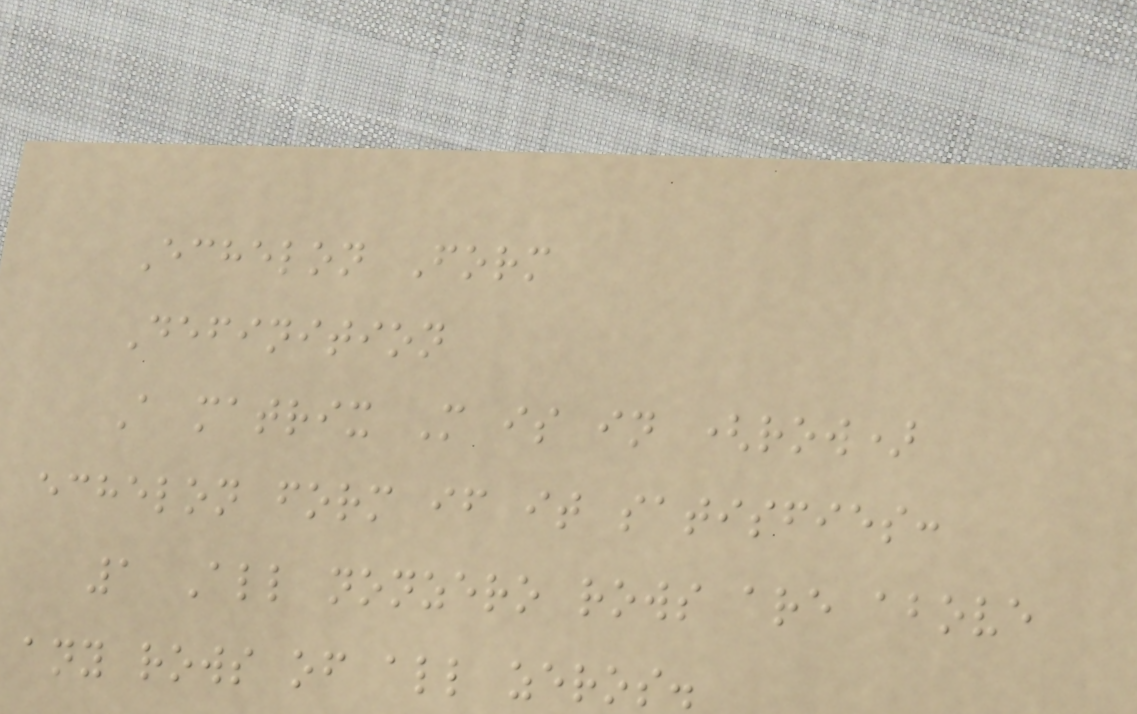Echelon Form
Definition
A matrix M is in (row)
echelon form if it satisfies:
1 All nonzero rows are above
any rows of all zeros.
